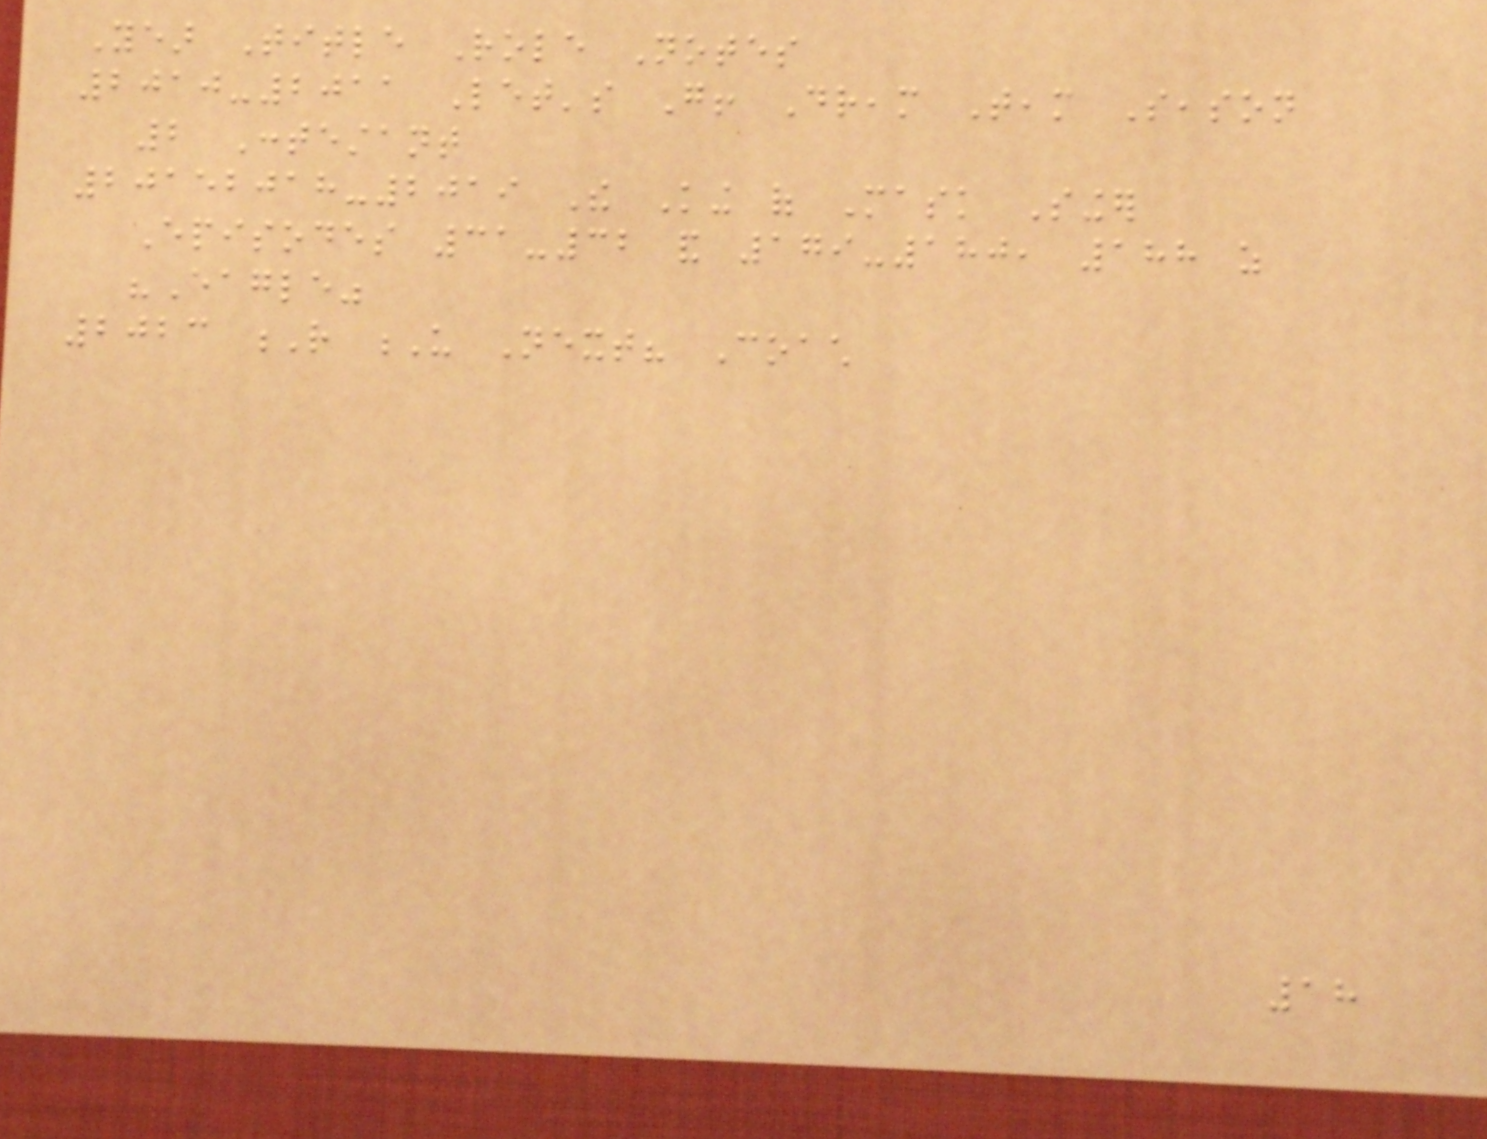Year Title Role Notes
2010-2011 Let's Go! Dream Team Season
2 Contestant
20152018-2019 The King of Mask Singer
Episodes 31-32 and 179-180, 188 as
"Eagle"
2023 R U Next? Coach
18
